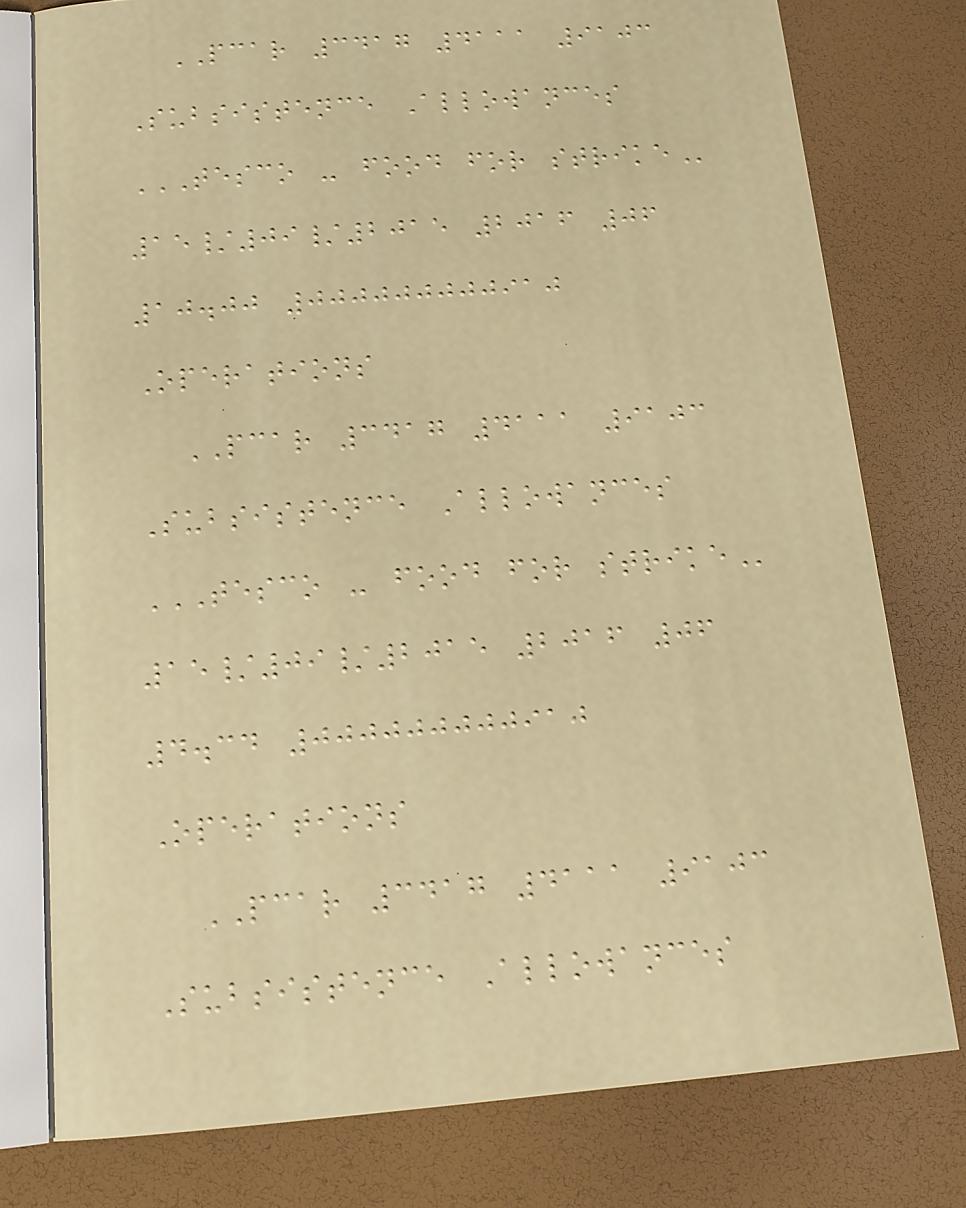PCAR 3417 4111 9103
Subsistence Allowances
TESCO - FOOD FOR STRIKE
15/09/2015 2016 06
10.00 000000000910
Operations
PCAR 3417 4111 9103
Subsistence Allowances
TESCO - FOOD FOR STRIKE
15/09/2015 2016 06
4.34 000000000910
Operations
PCAR 3417 4111 9103
Subsistence Allowances
